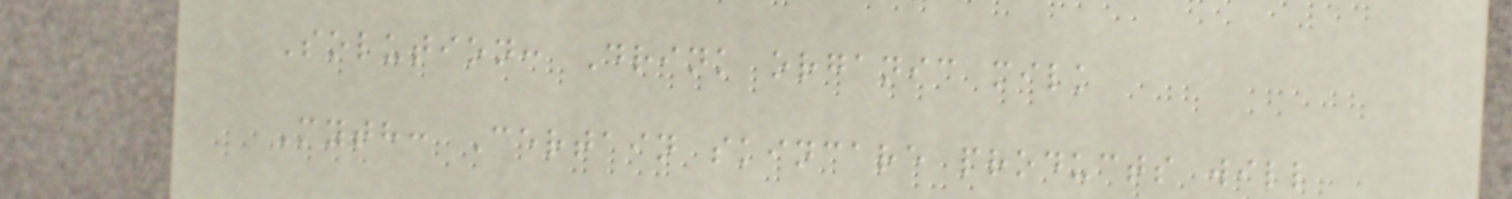Solution: Drink organic milk
Myth: Certain skincare products will
